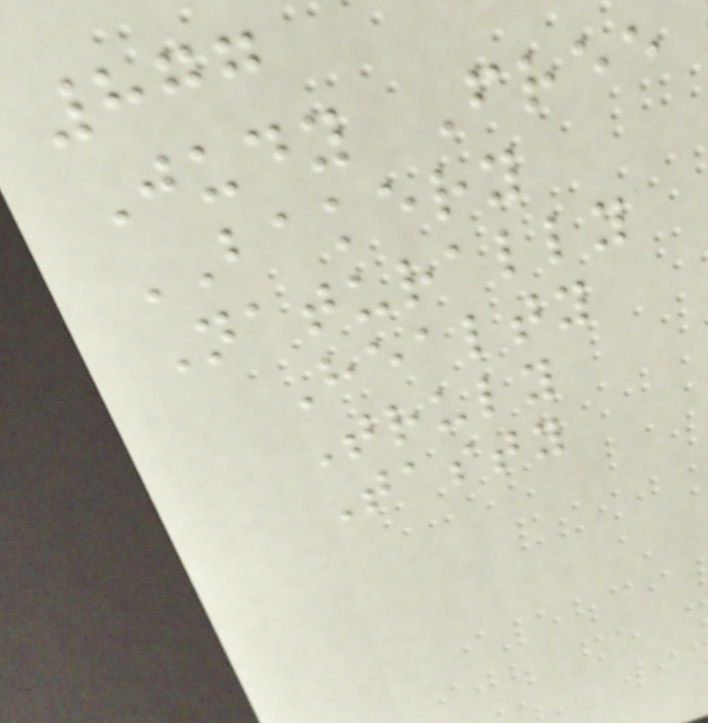877
Judy Free
BAKERY
Naturally
Healty
Truly
Tasty
